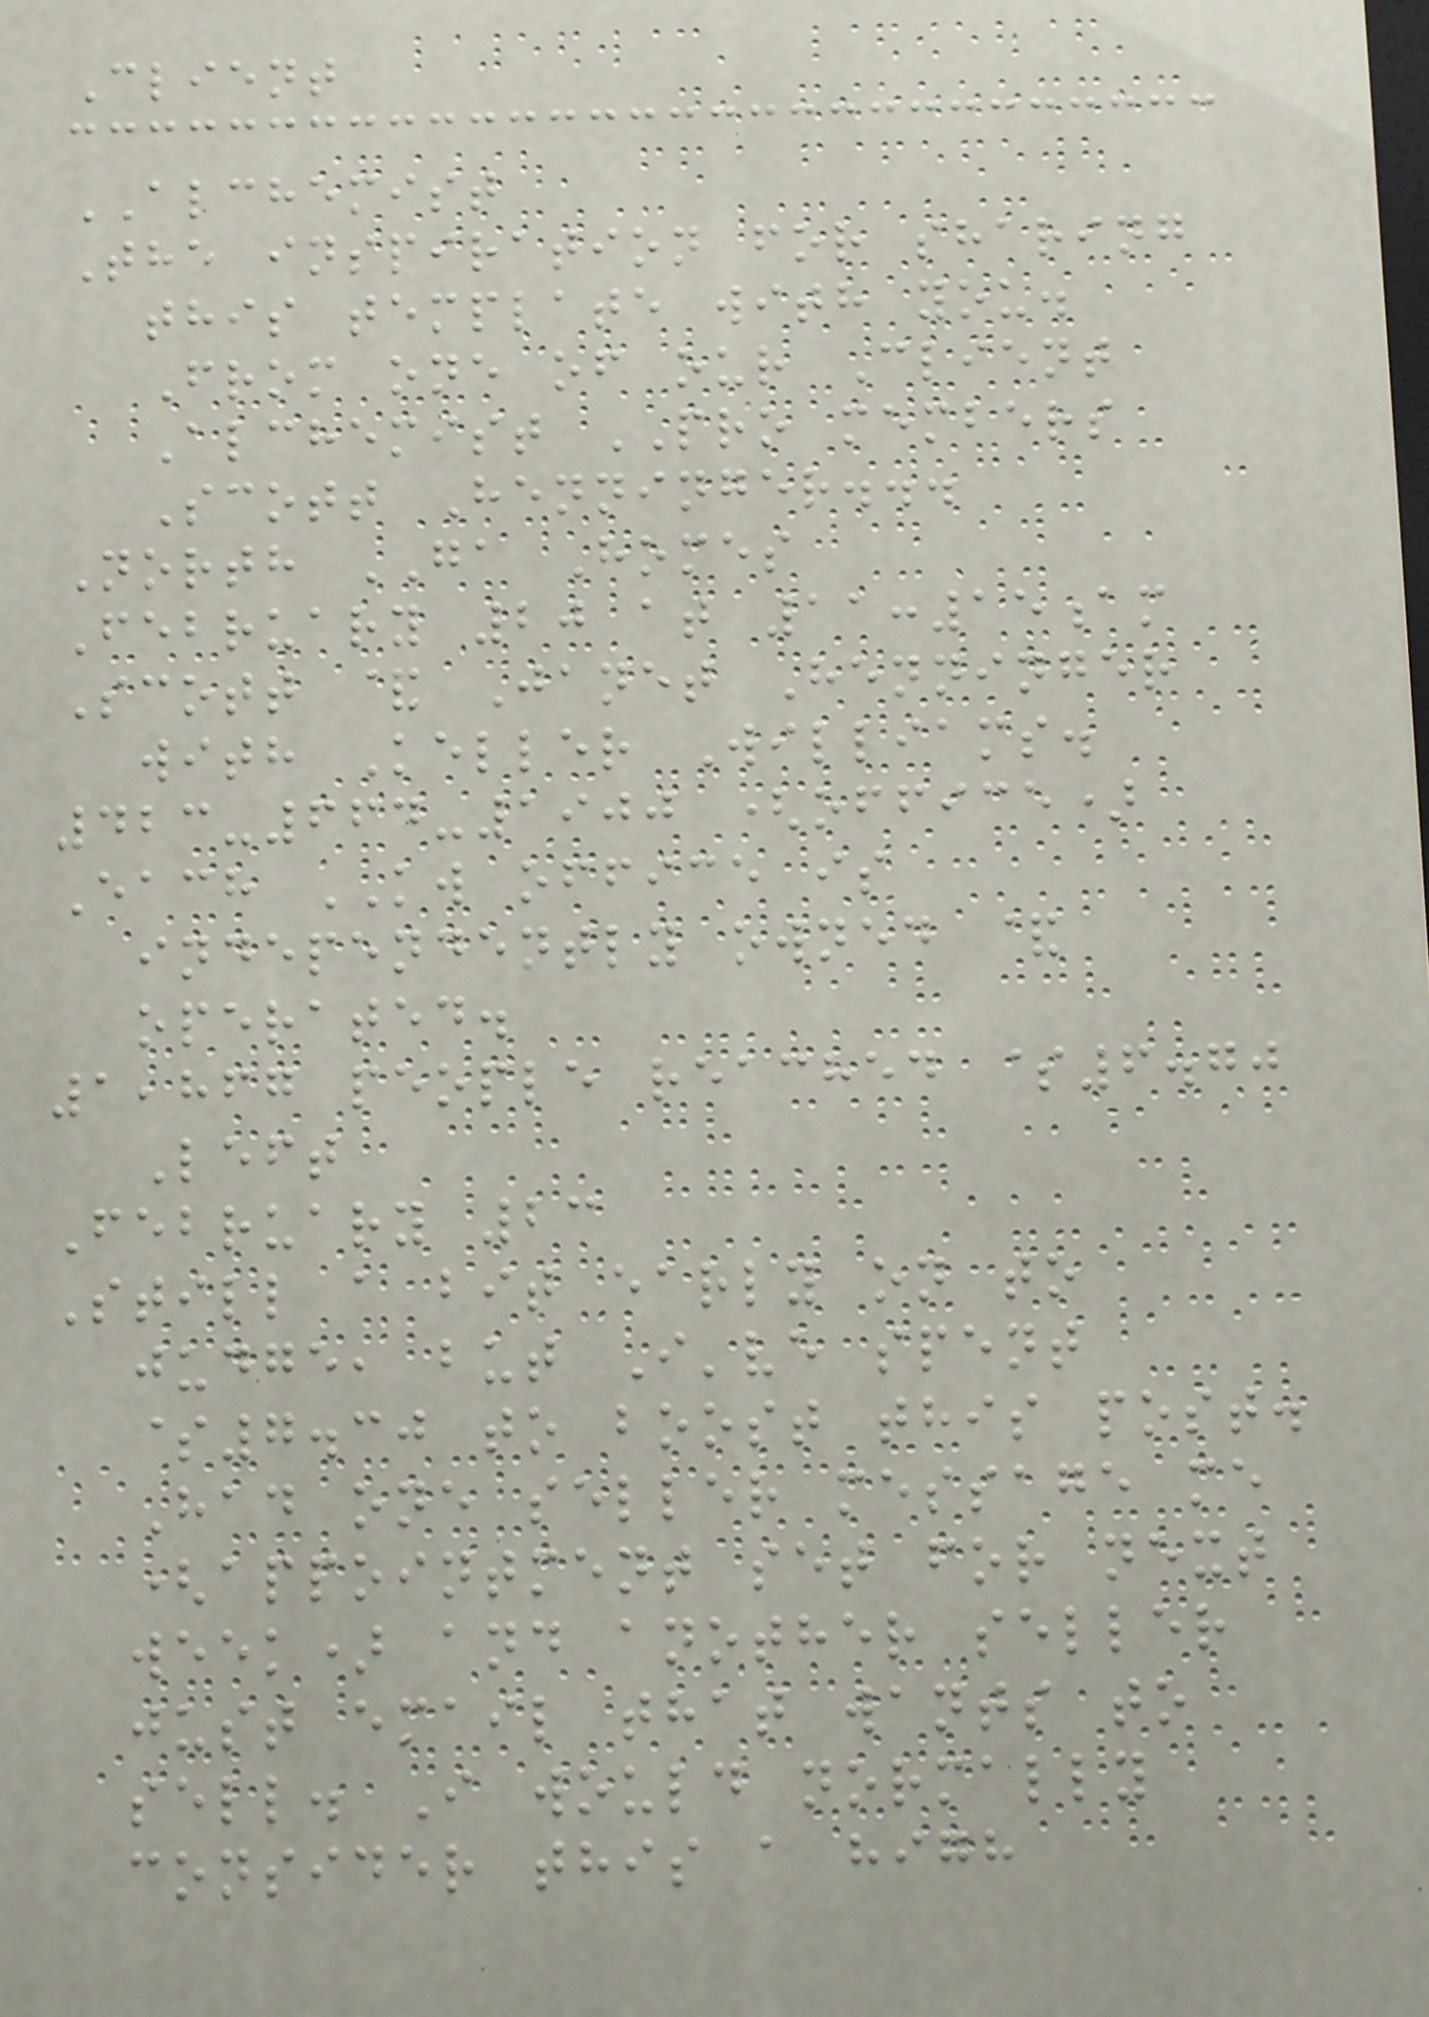Client
ALCHEMIST
The inspiration for sharing
this template with you.
From one of our Client
Alchemist PRO members
Scott Henninger...
North GA Homes
February 20 at 11:15am
Scott & Janet Henninger
with Keller Williams.
423-664-1900 (office)
Each KW office is
independently owned &
operated.
1,867 people reached $6.70
Left
February 23
Still a bit early on to
judge, but I've spent
$7.30 to boost this post.
Had one seller message me
(appointment set for next
week) and another seller
just email that wants to
sell. I would normally
consider this a high
